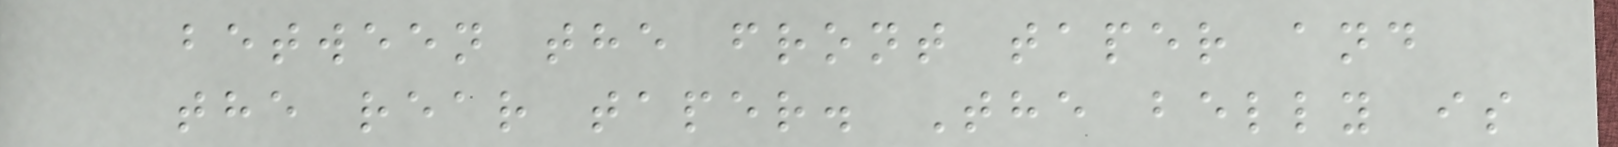between the front taper and
the rear taper. The belly is
